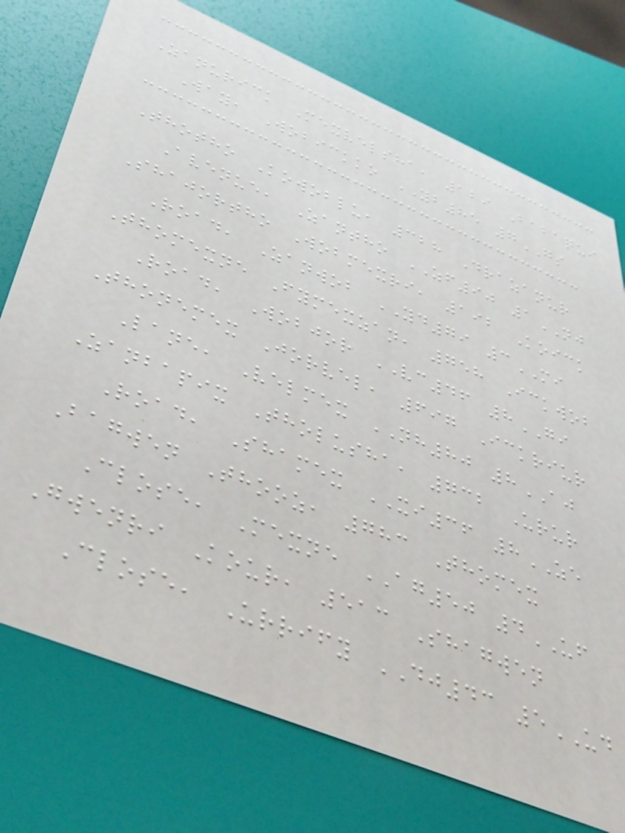Zanurick Mexvelsha, 129 Babaqui
Way, Wobickko YB85 7GS
Thotho Kowoblu, 328 Drazanur
Avenue, Zantho ZF90 1NJ
Shajortho Wobmexri, 192 Koick
Road, Zanwob YD79 3MI
Thomexne Fymexzan, 758 Ickwob
Road, Wobjor VC46 8GI
Thonemex Jorvel, 697 Ickriur
Lane, Velmex NH80 8AJ
Zanbapix Tholusha, 732 Urur
Road, Shamex XI36 8ZE
Bagwen Thooz, 783 Thomex
Close, Mexne AG50 4UF
Gwenri Kour, 513 Shagwen
Close, Urrify DJ43 5UD
